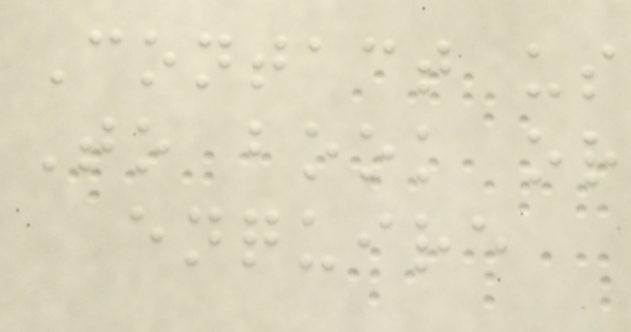Contact us
To book or
enquire
